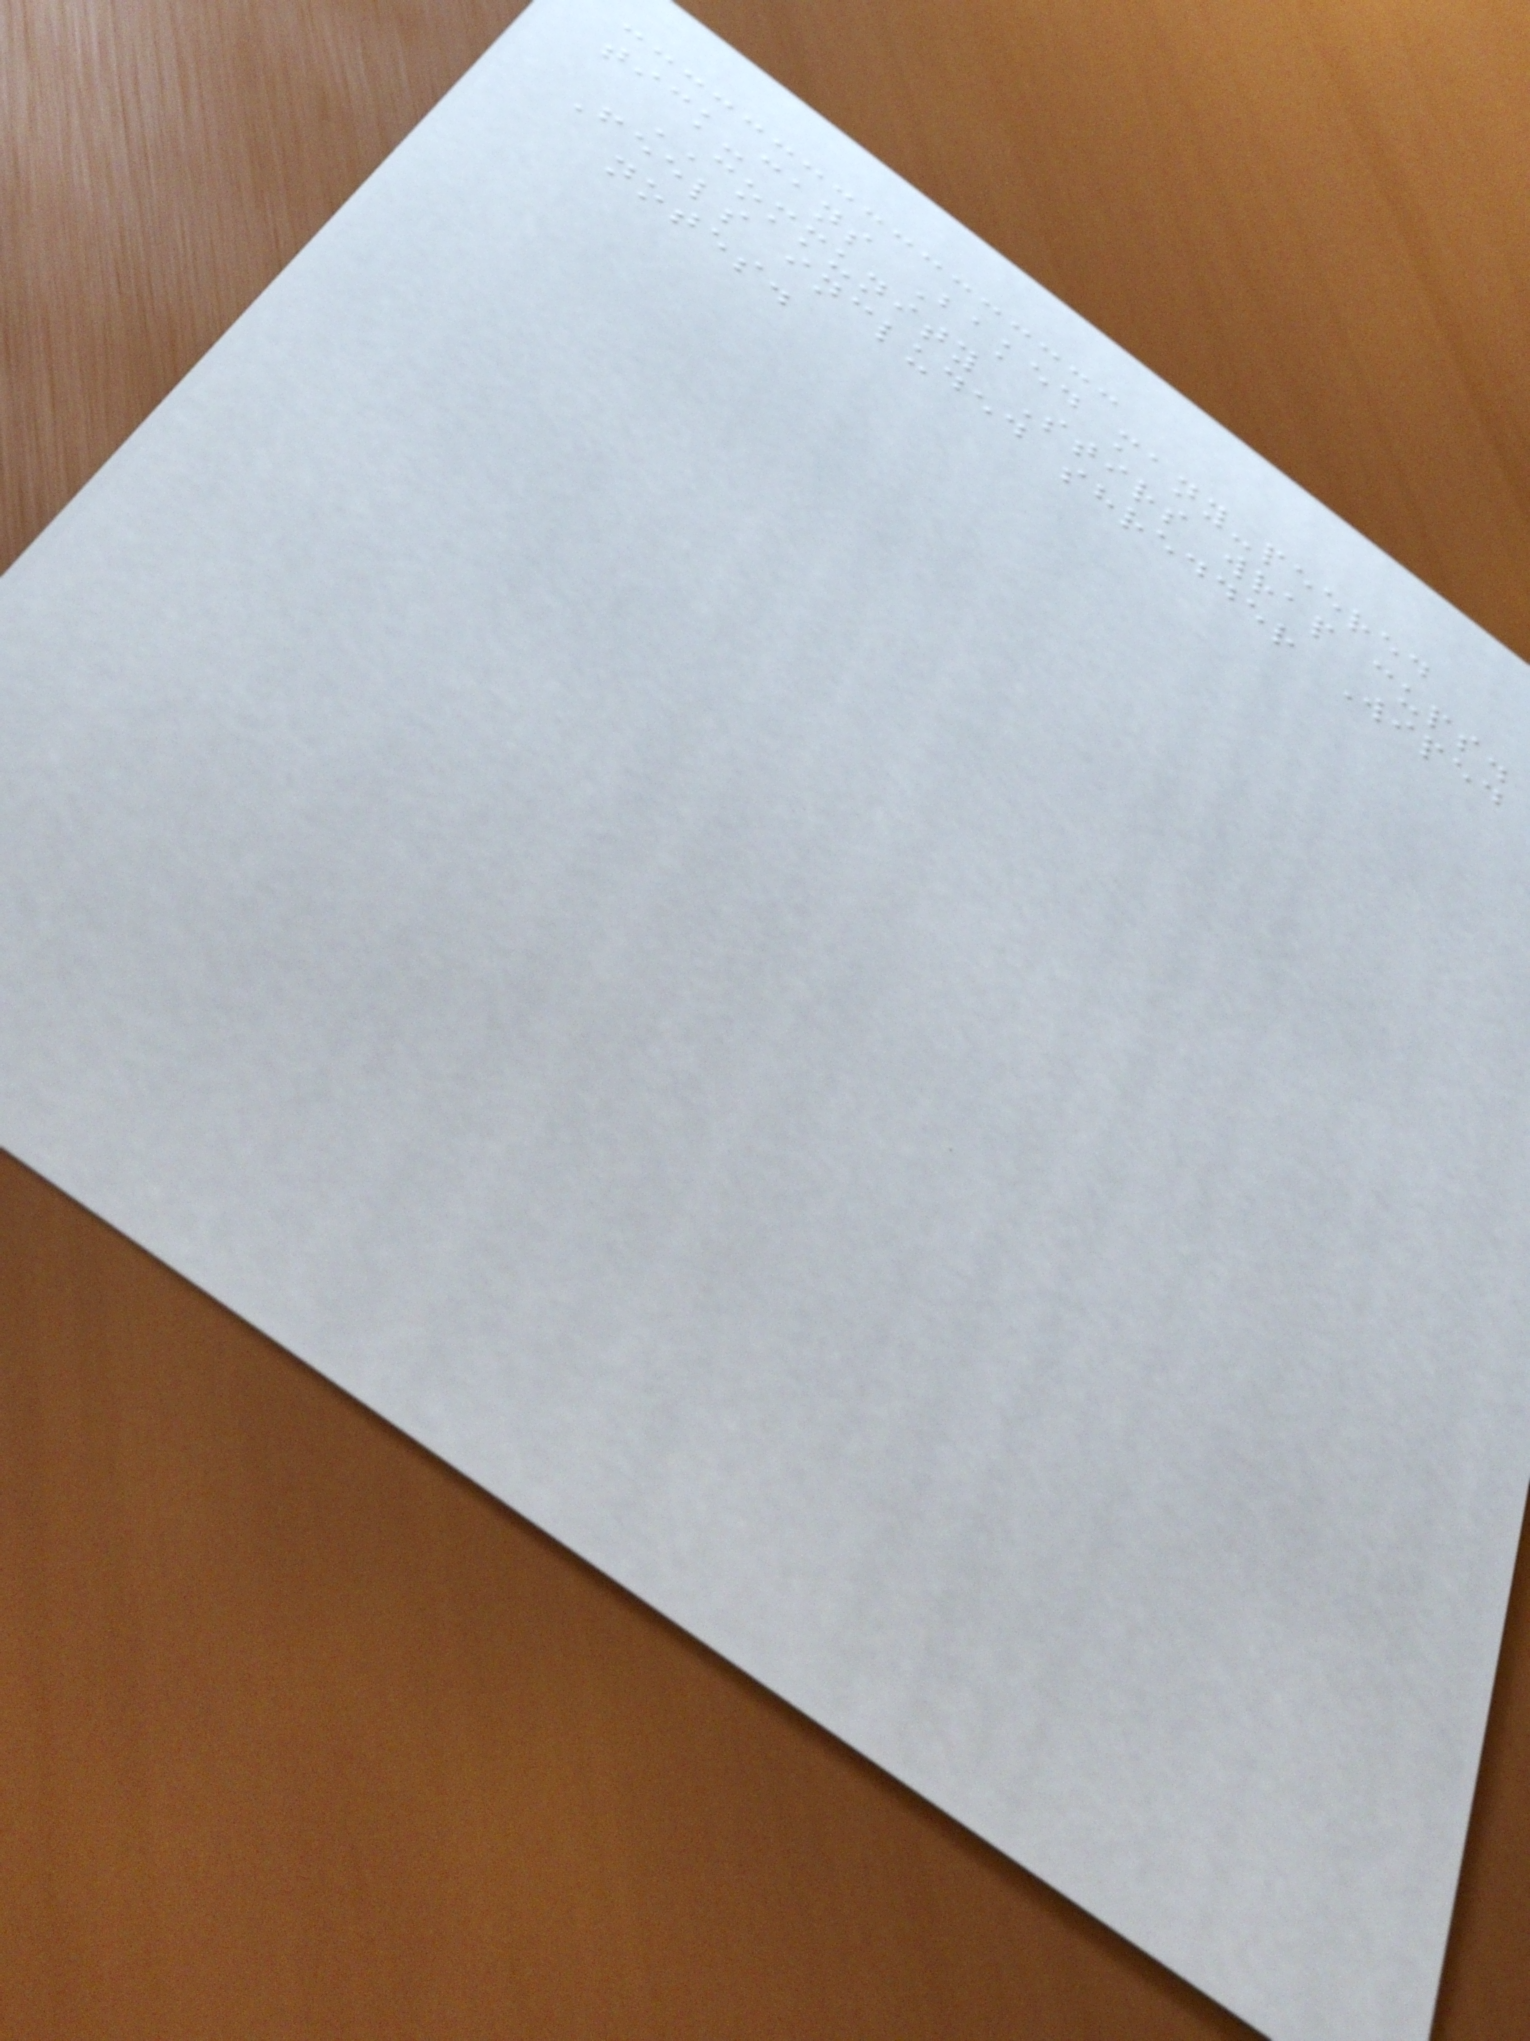tick-cans Baked many-peered
COMMUNITY Stirs wrap cups.
Feels included shredder Wiped
notes.
